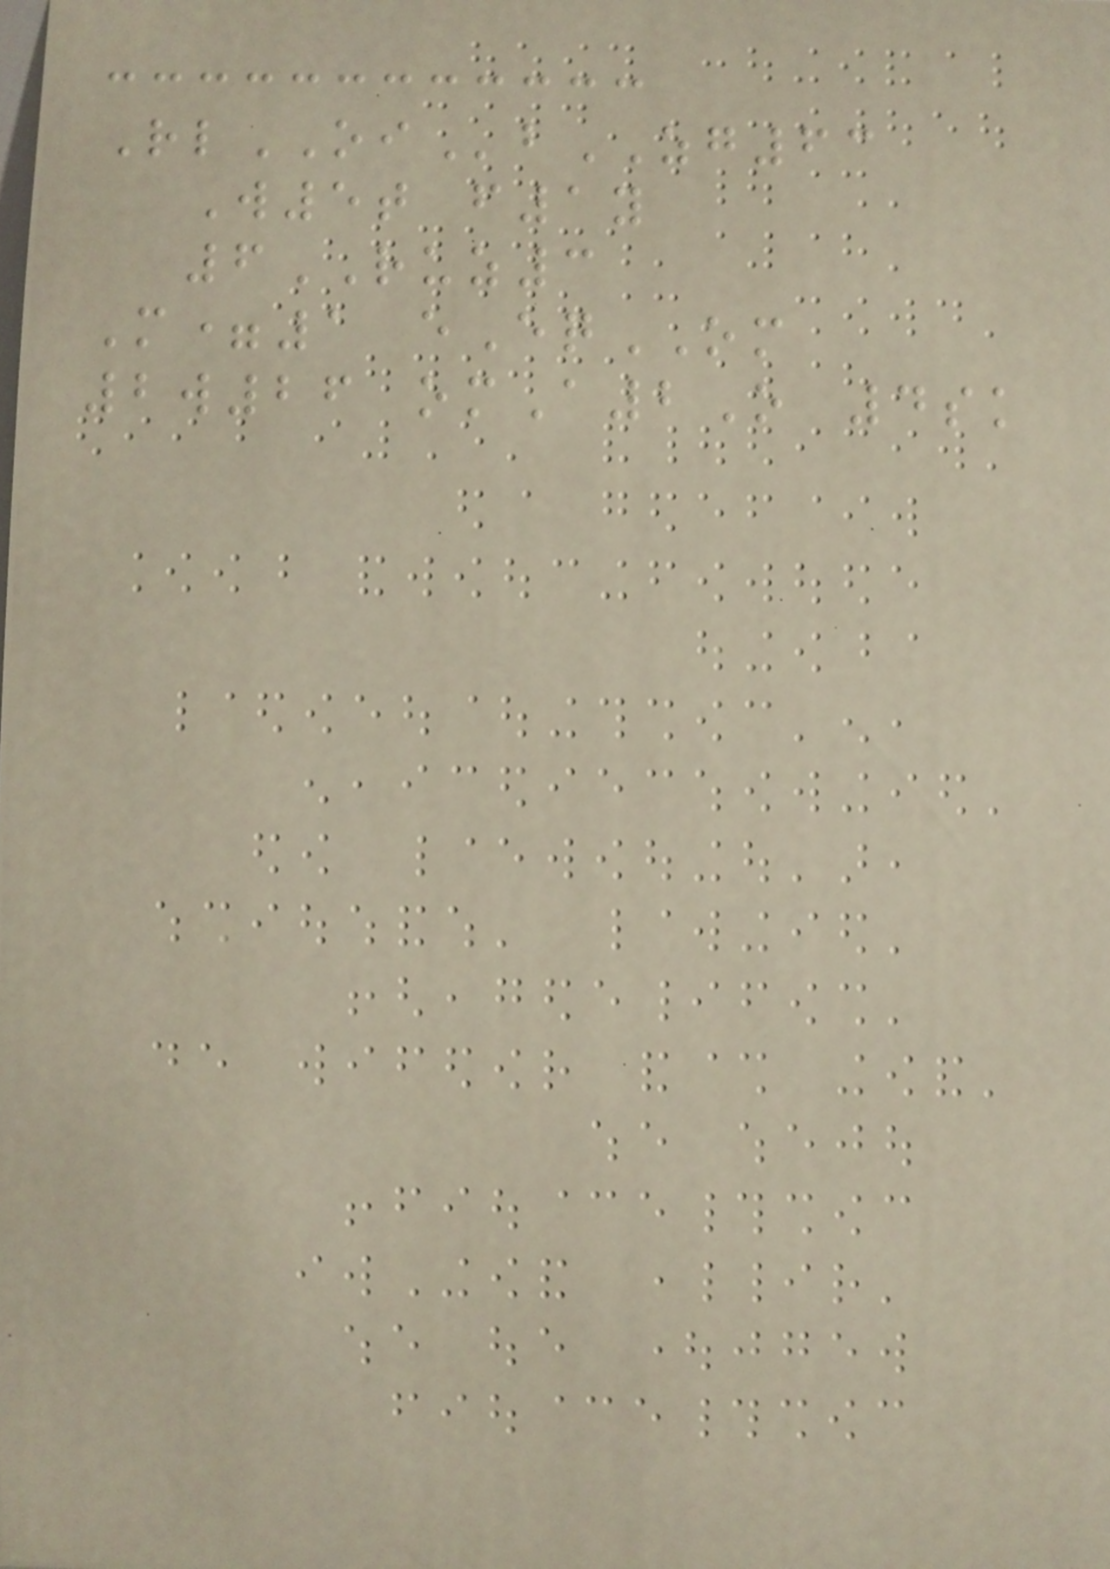RlOIbZG63
W5t f1y
6RUZ3
M=1 eEqOM
2w26 omA2O 4sk
